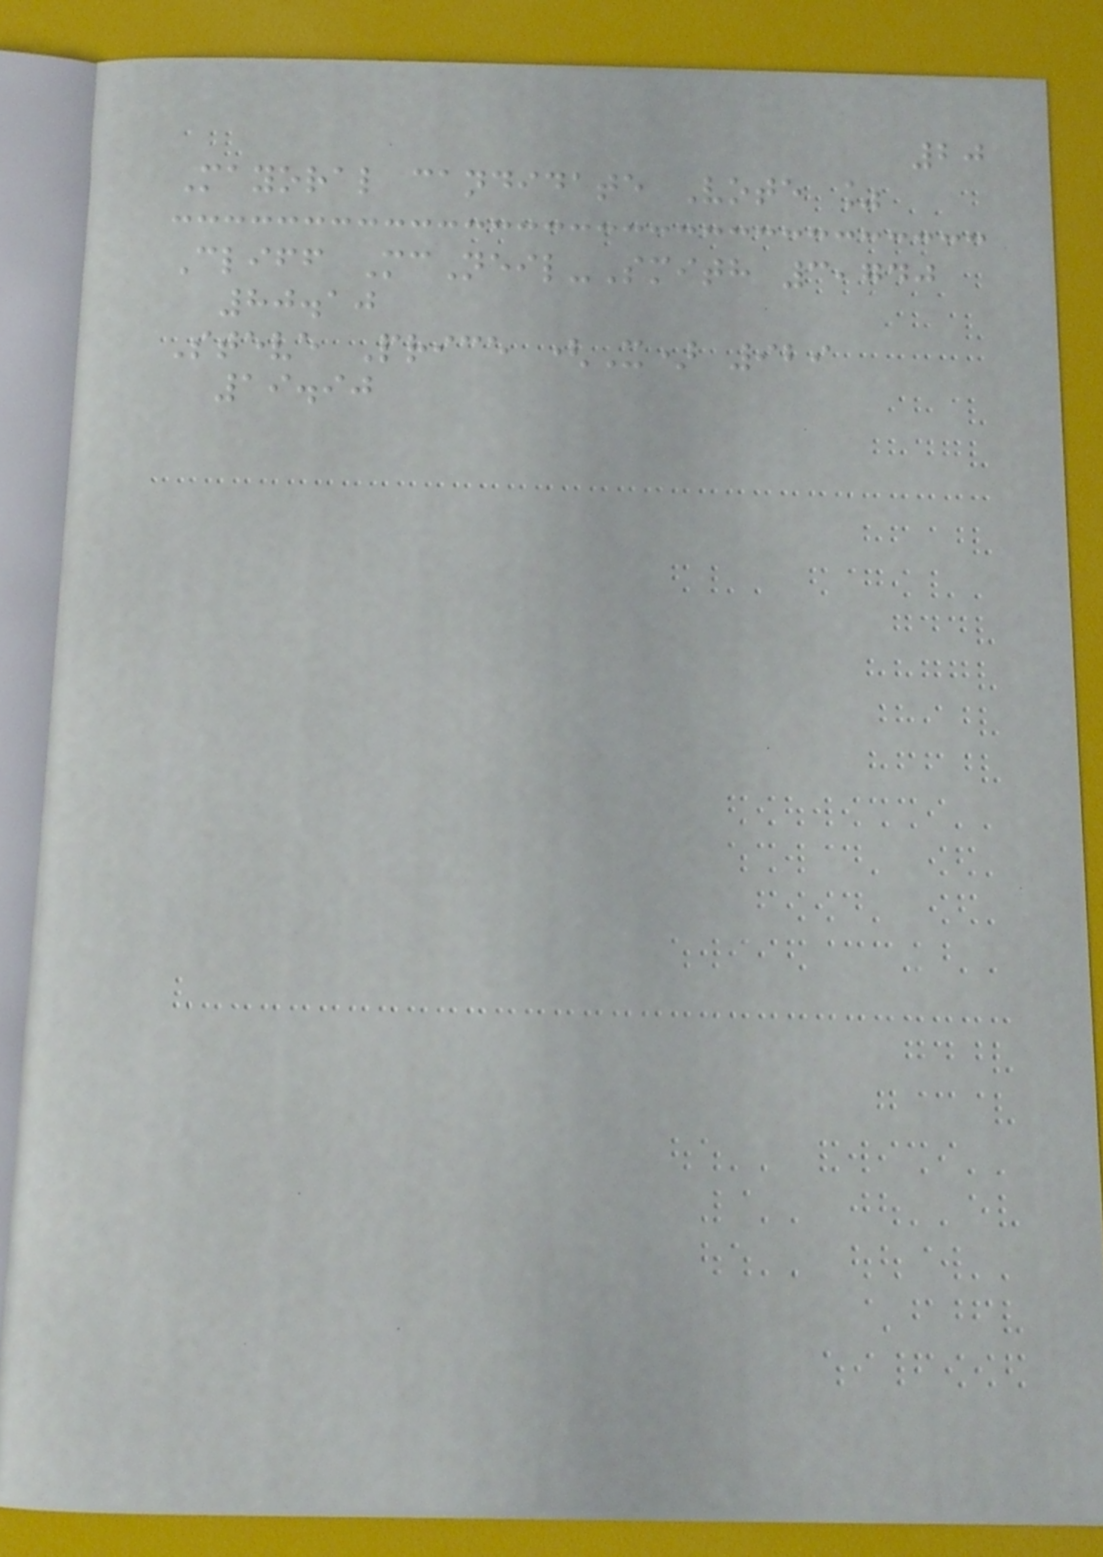20
Mayoral candidate Vote %
Cliff McNeil-Smith 3,740
80.10
Steve Price (X) 929
19.90
